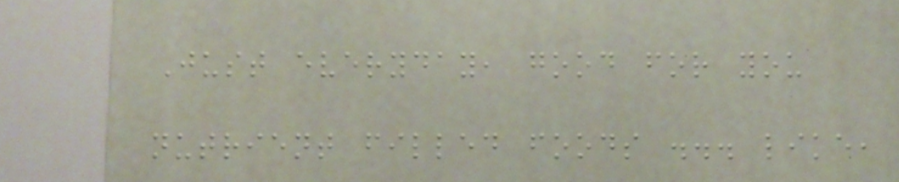Just everyday, good for you
nutrient filled foods ... like,
